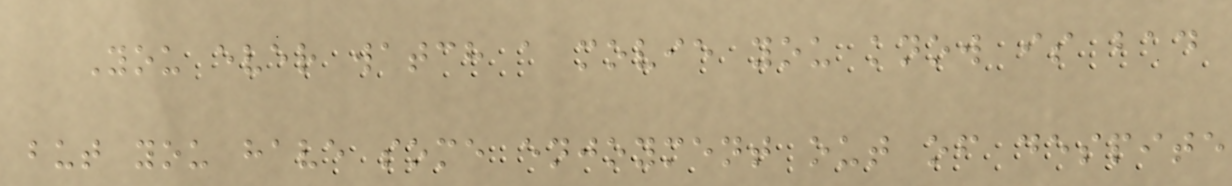You ever watch a movie you know is bad
but you have some enjoyment out of despite
